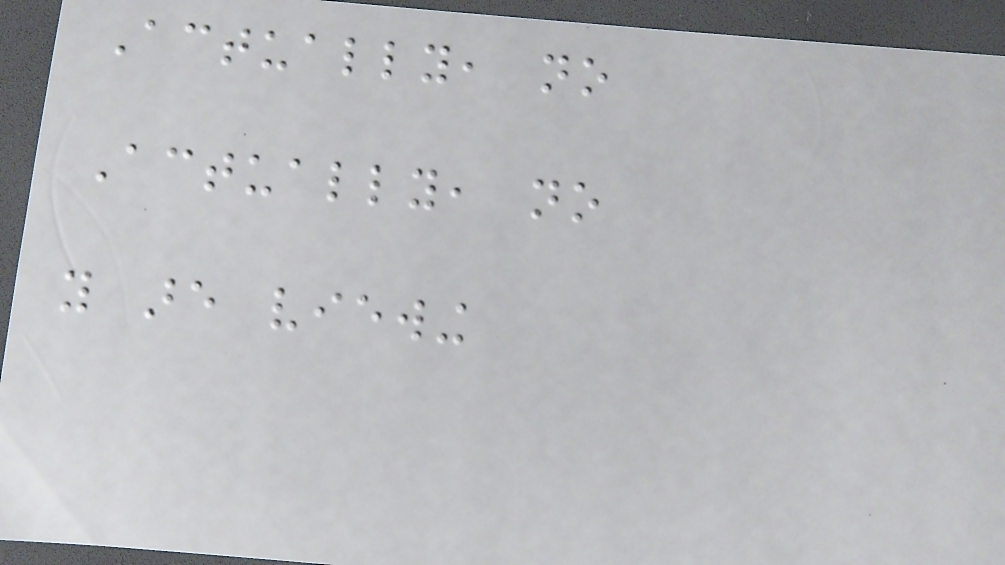Actually, no
Actually, no
you are viewing
